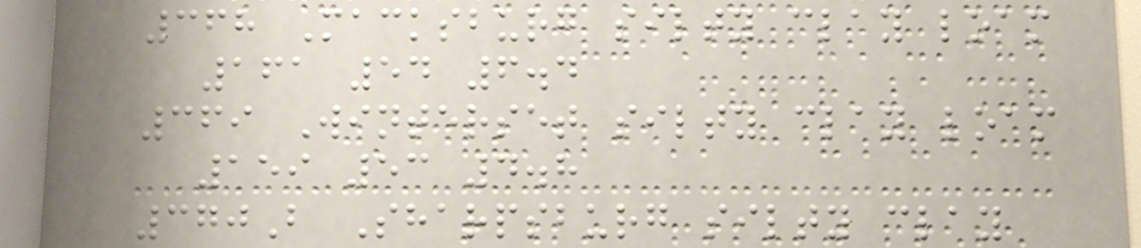368 Macksburg silty clay loam
161 54 6.4
369 Winterset silty clay loam
159 53 4.8
370B Sharpsburg silty clay
